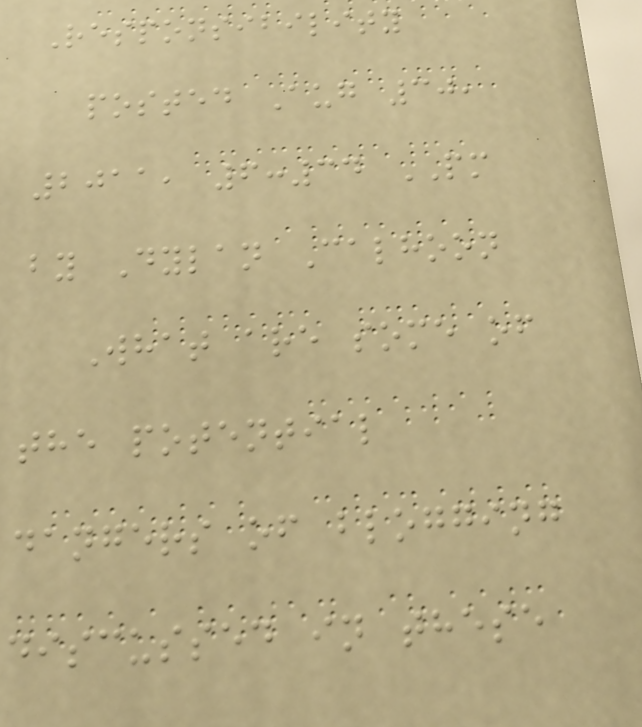Responsibility
posted Aug 30,
2011, 6:34 PM
by Dylan Calhoon
What are some of
the potential
dangers of blogging
discussed in these
